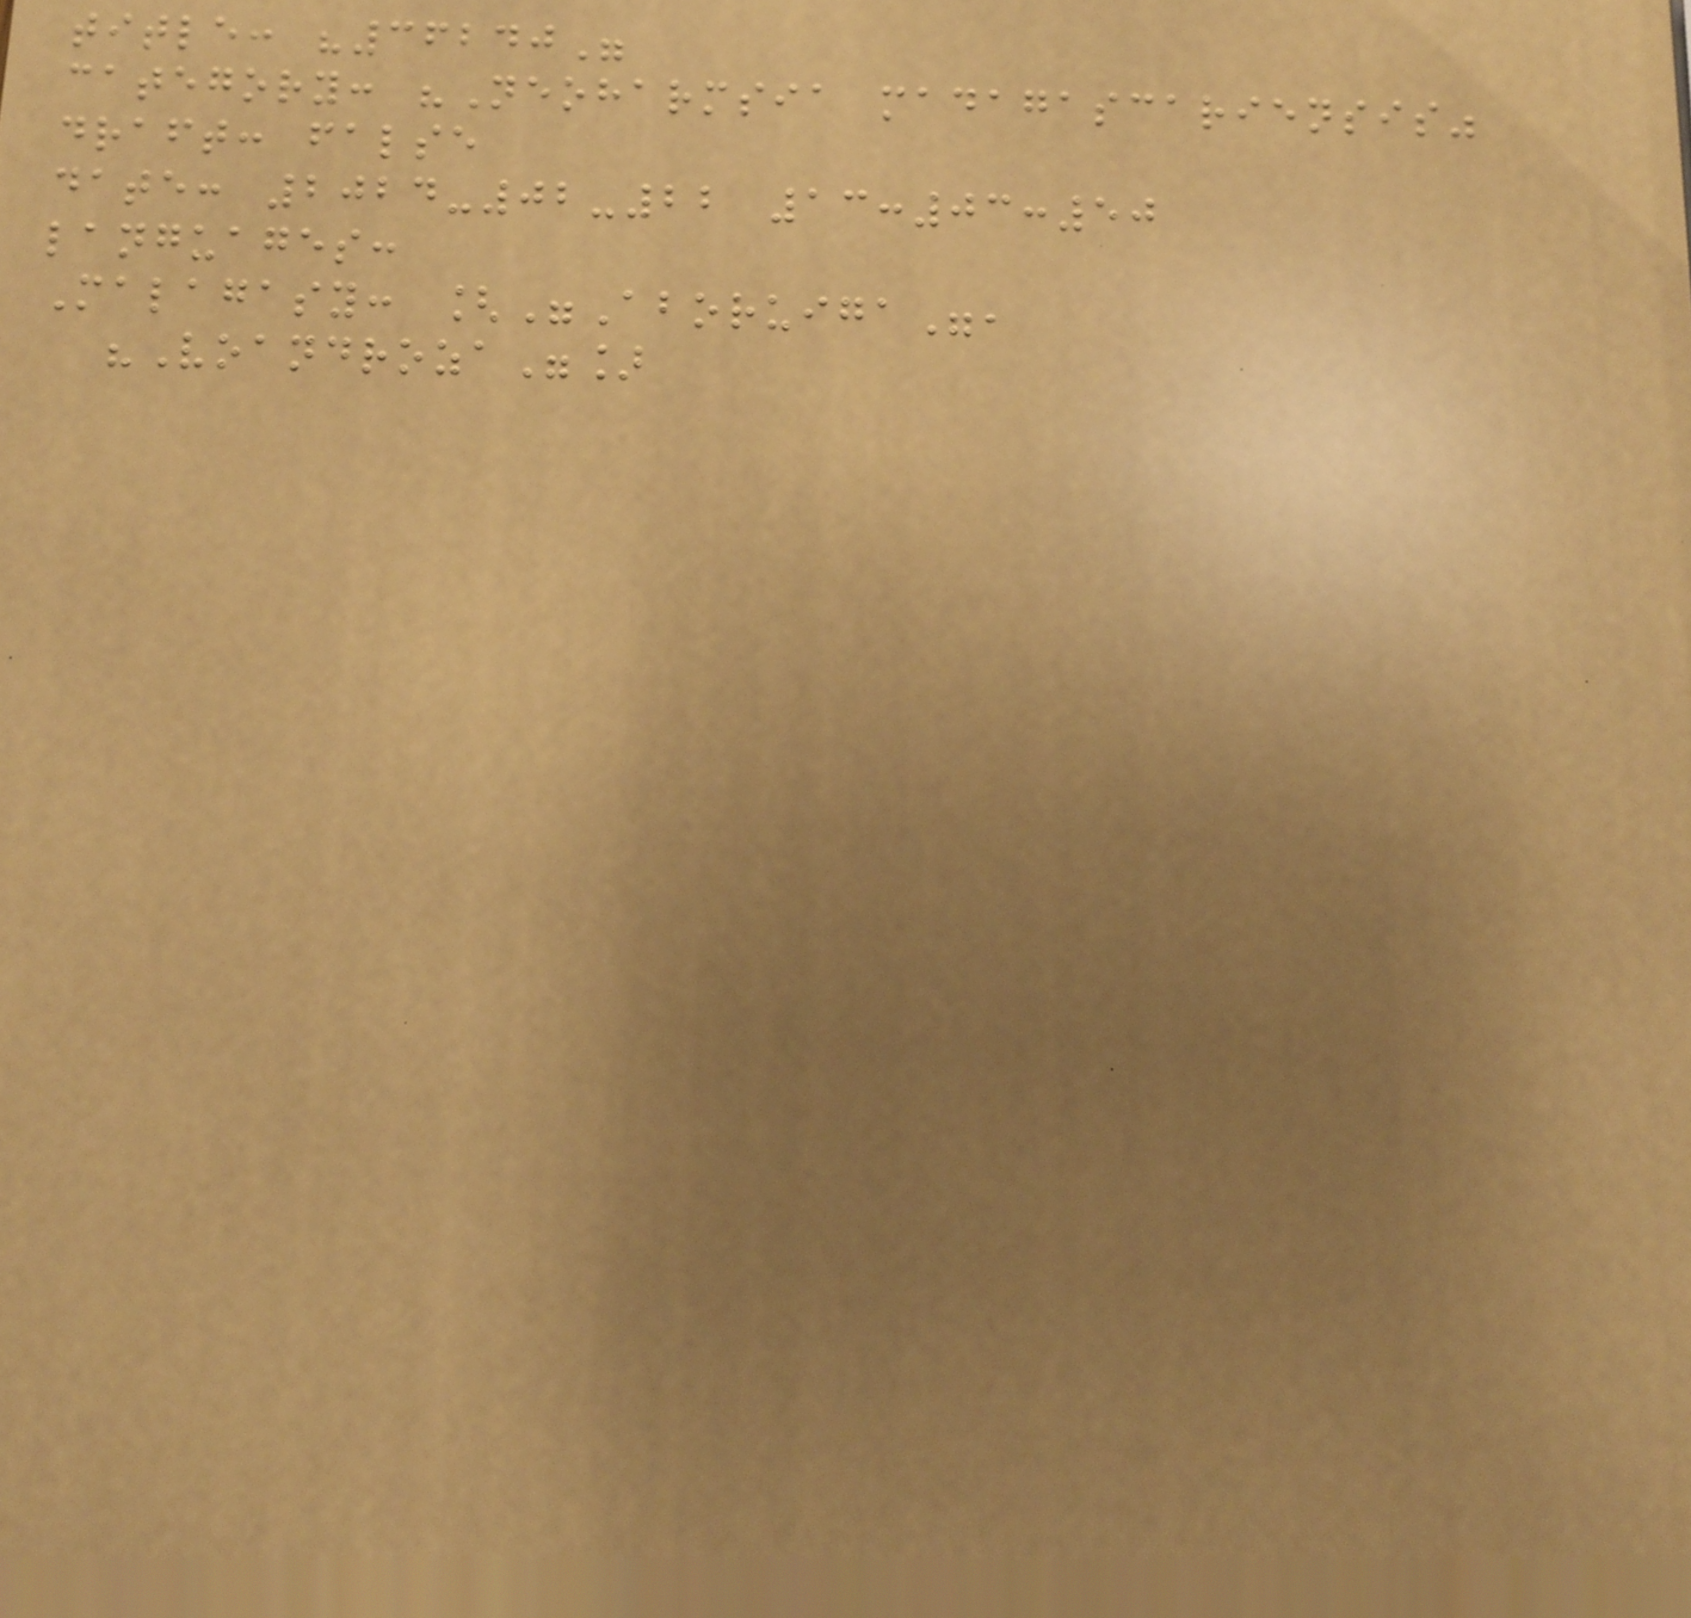title: "36240"
category: "Neoharmsia madagascariensis"
draft: false
date: 2024-02-22 13:03:50
languages:
Malagasy: ["Aboruiga",
"Voandroza"]
